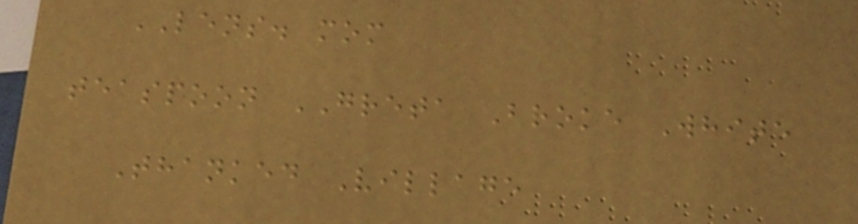LENS. mom
teaspoon GRETA Broke White
Thanked Village
